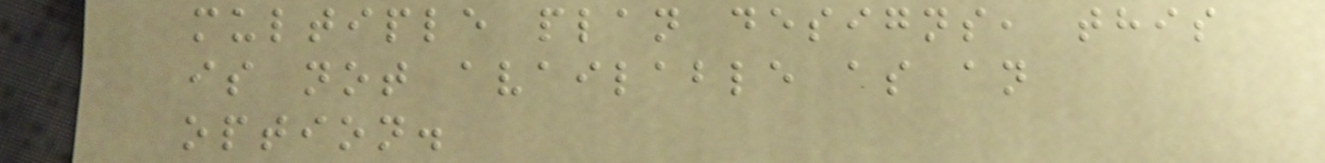multiple plan designs, this
is not available as an
option.
